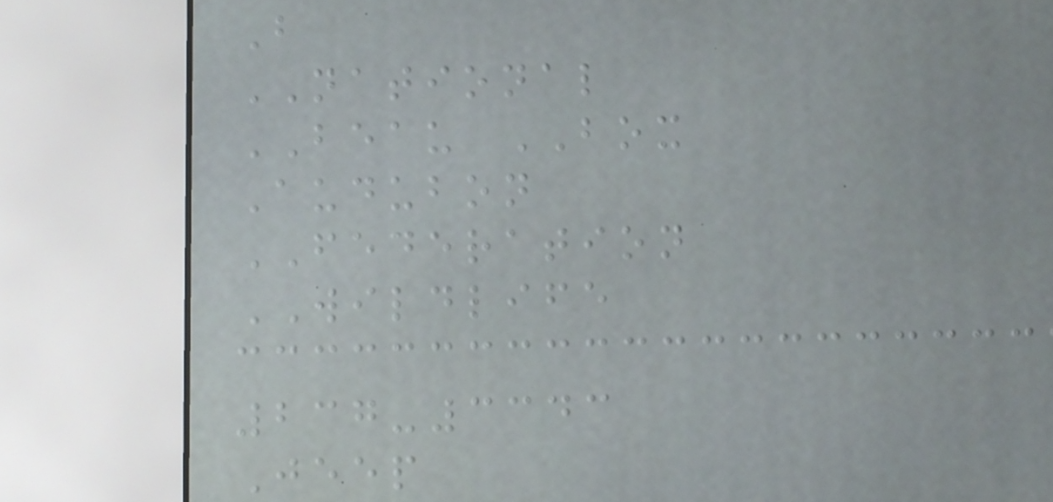B
NATIONAL
BEAU BOX
Audubon
FEDERATION
WILDLIFE
237-3343
Jeep
